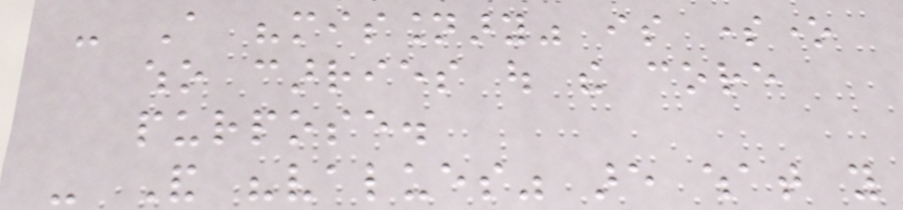- A "missionary" is someone
who carries out the core
purpose.
- And "values" are what you
